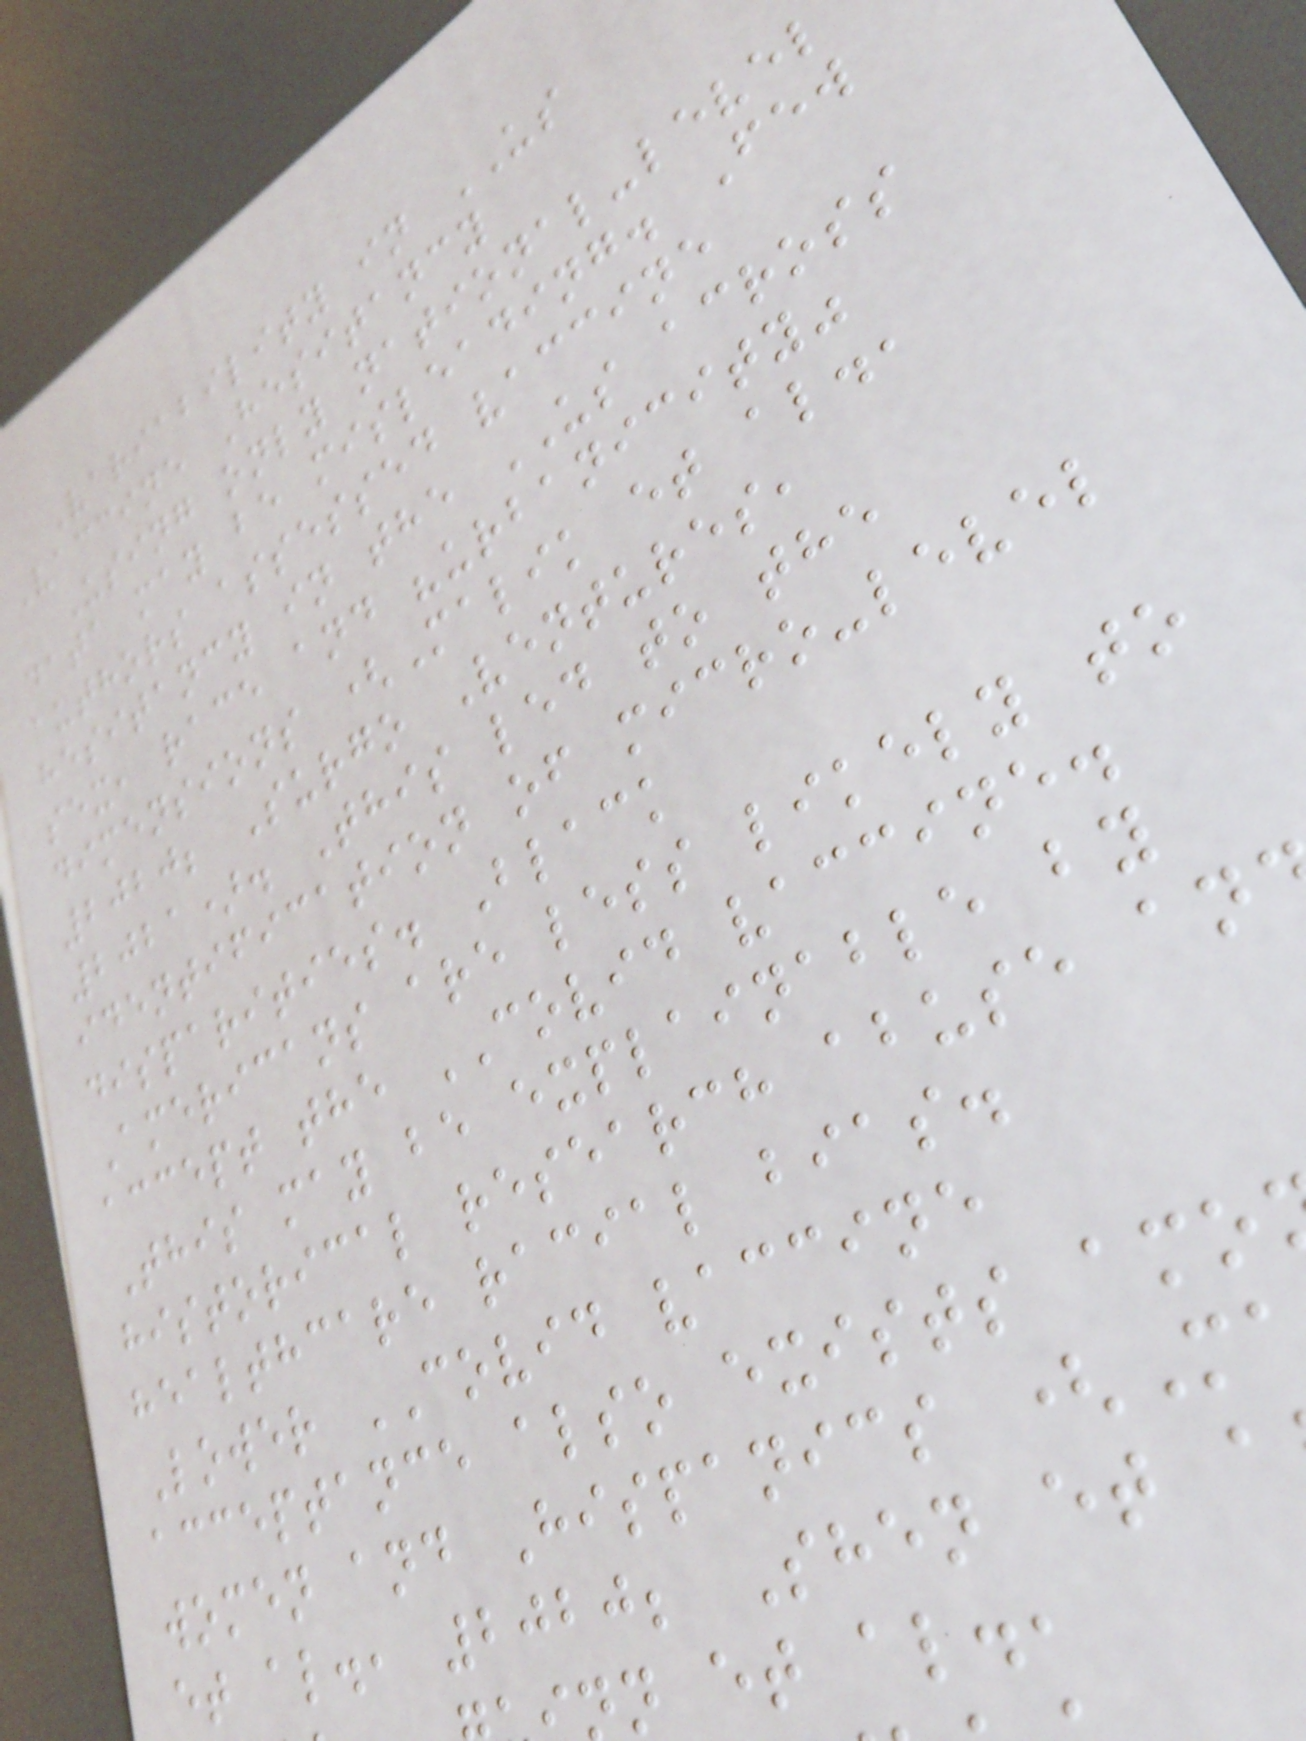Variability in US
Vaccine Hesitancy
Using only national-level
data may be misleading. Few
authors assessed vaccine
hesitancy in the US across
sex, race and "urbanicity"
dimensions (Malik et al.,
2020; Surgo Ventures,
2021). This led to the
identification of micro-level
disparities. Black
Americans are less likely to
accept the COVID vaccine.
This may be explainable by
historical research abuse an
healthcare racial bias.
Lower COVID vaccine
acceptance also exists amo
women and Hispanics (M
et al., 2020; Shen et a
nn et al.,
